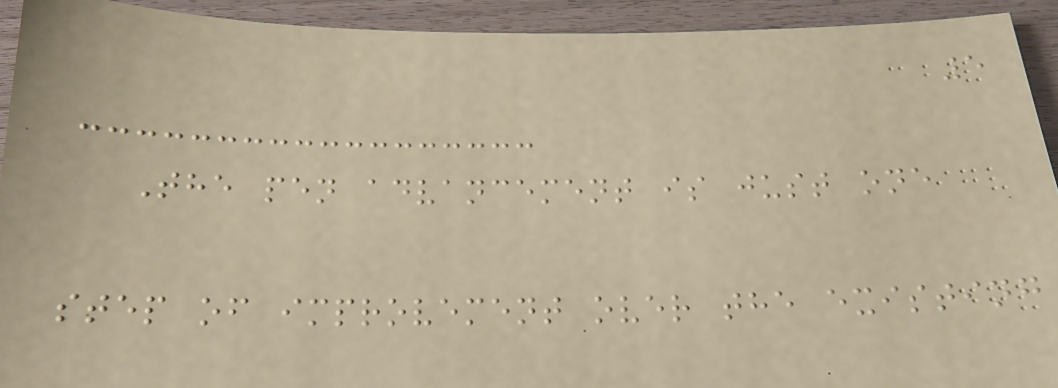5
The pen advancement is just one
step of improvement over the existing
